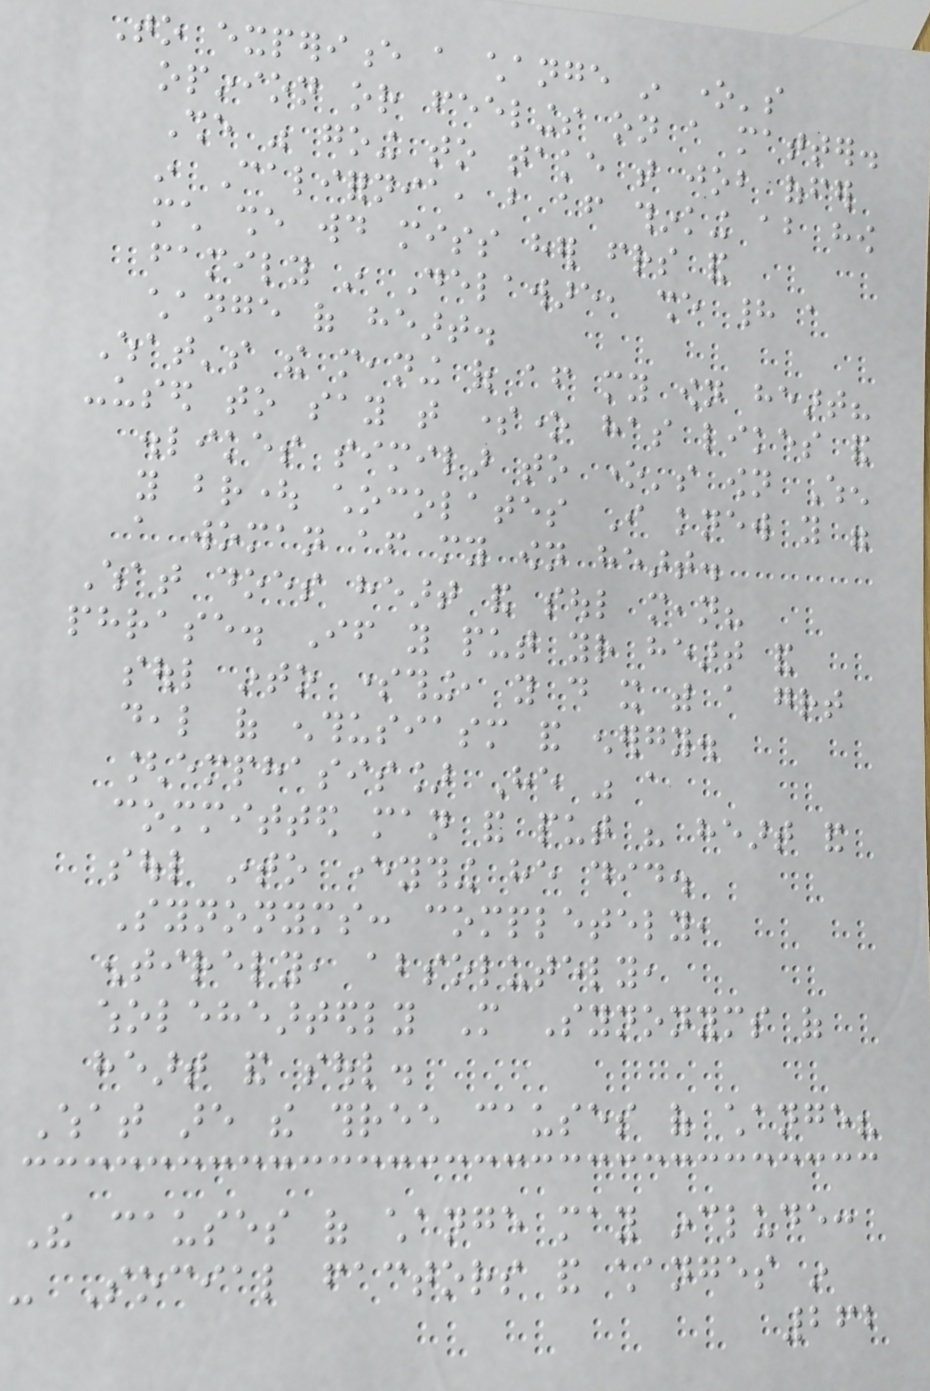To experience a change in one's
opinion or feelings on a matter.
She was going to take that job offer
in California, but after thinking about how
much she would miss her friends and
family in Delaware, she had a
change of heart.
What's the meaning of after my own heart?
-used to say that someone has likes and
dislikes similar to one's own When
you brought chocolates I knew you were
a woman after my own heart.
What does heart and soul mean?
phrase. If you put your heart and
soul into something, you do it with a great
deal of enthusiasm and energy.
[emphasis] He was a
committed man and put his heart and
soul into everything he did.
Synonyms: completely,
entirely, absolutely,
wholeheartedly More Synonyms of
heart and soul.
What are the three causes of change?
The causes of change may include:
- Social factors and changes in
262
